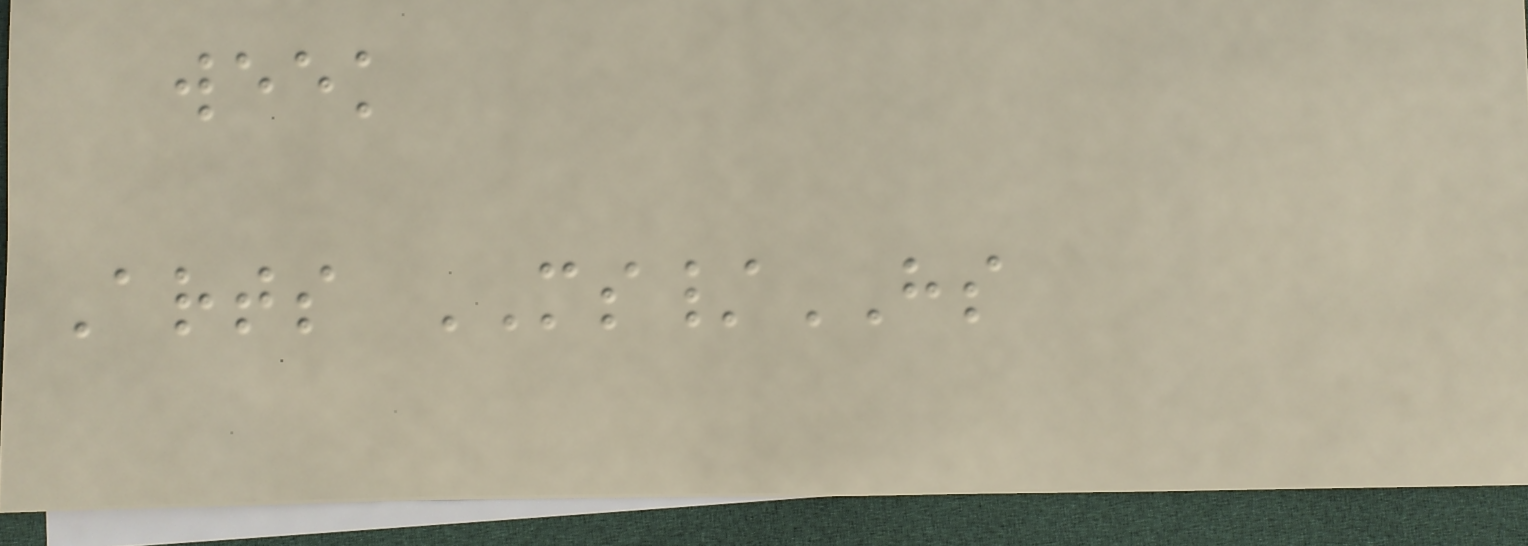week
Arts MS/HS
